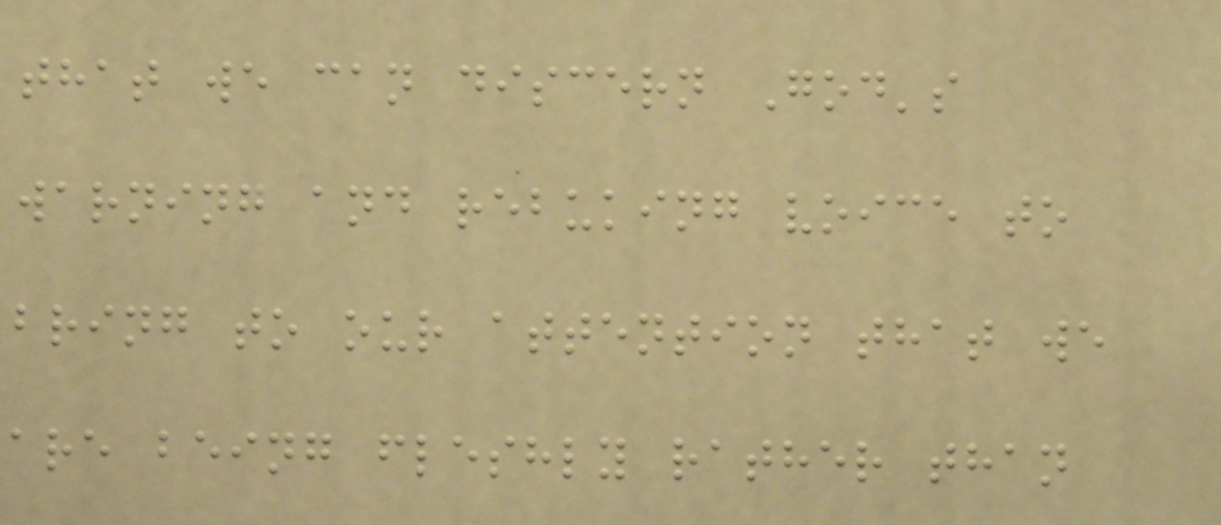that we can discern God's
warning and rebuking voice to
bring to our attention that we
are being fleshly rather than
